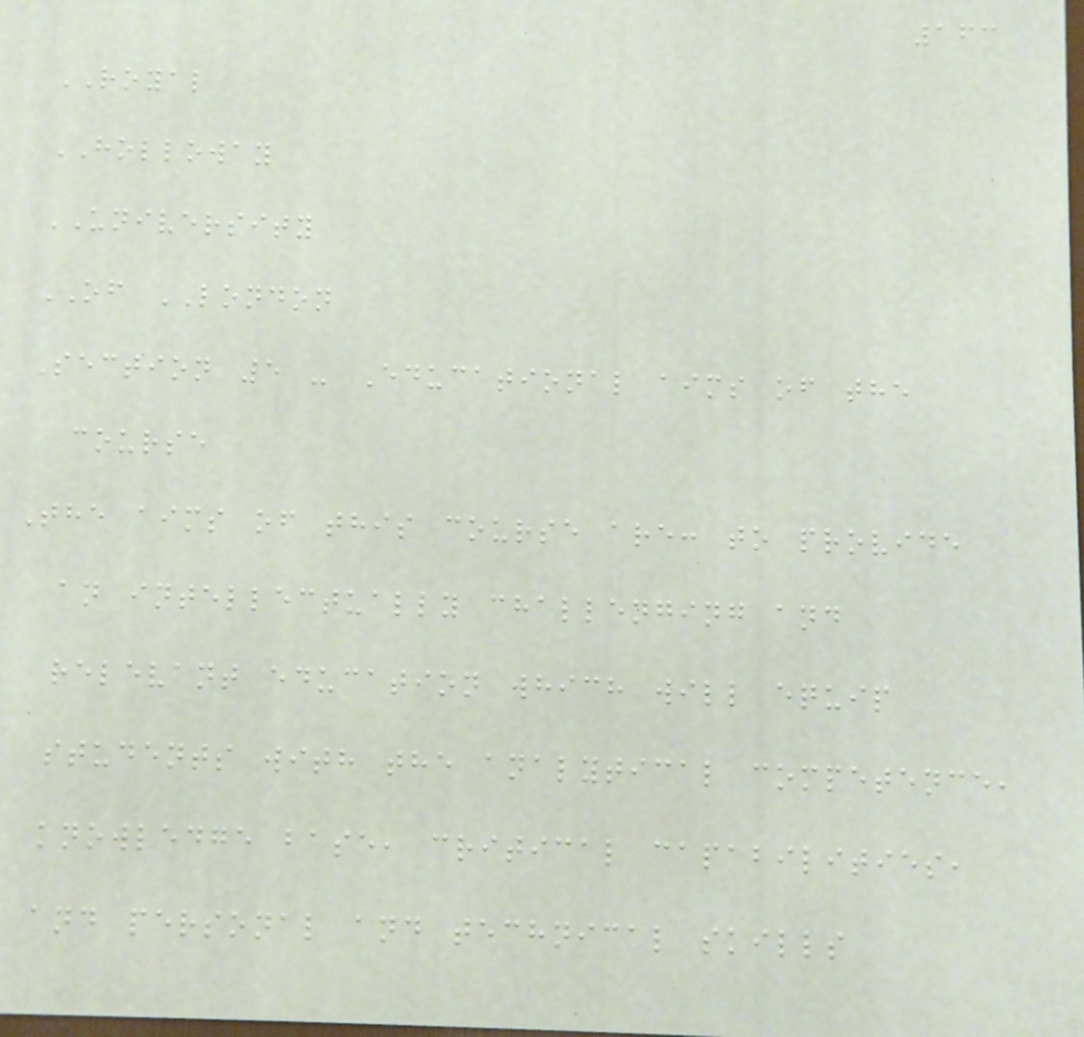163
ROYAL
HOLLOWAY
UNIVERSITY
OF LONDON
Section 5 - Educational aims of the
course
The aims of this course are: to provide
an intellectually challenging and
relevant education which will equip
students with the analytical competence,
knowledge base, critical capabilities,
and personal and technical skills
